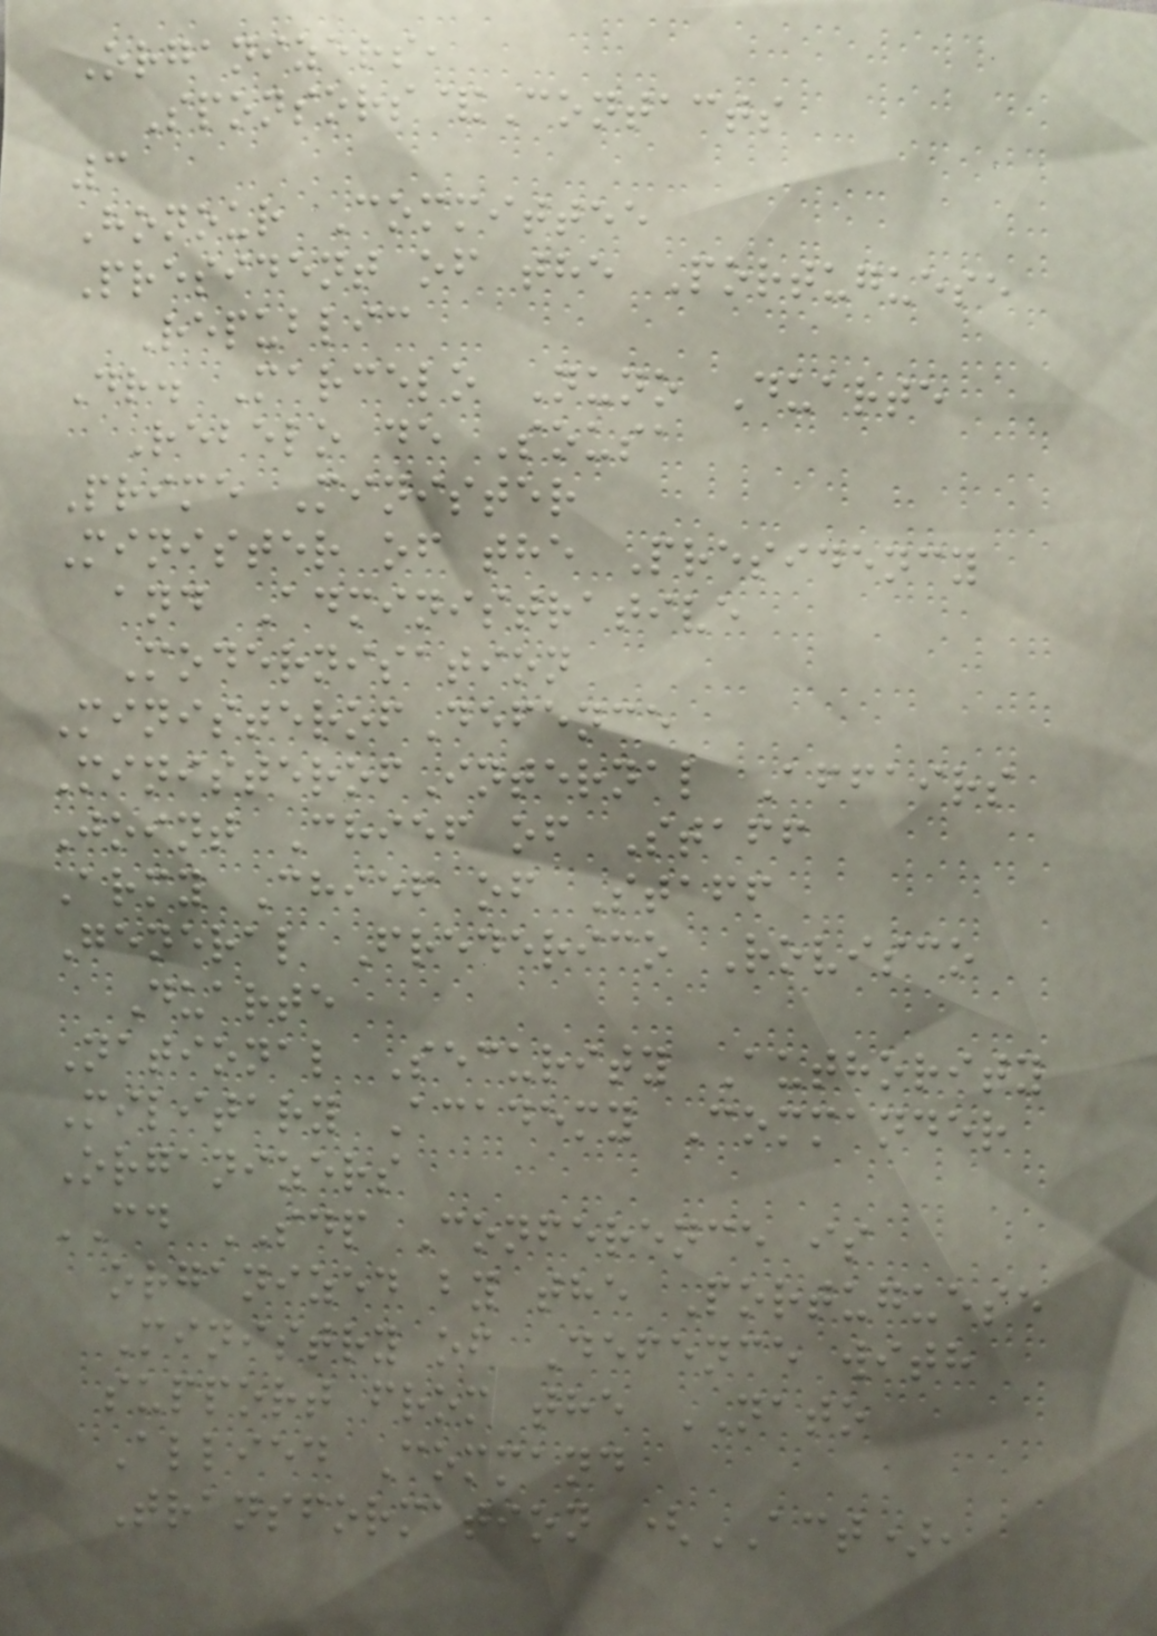Organizers,
Sponsors&Contacts
3
Honour Committee
President of the Portuguese
Republic
Dr. Marcelo Nuno Duarte
Rebelo de Sousa
Prime Minister
Minister of the Presidency
and Administrative
Modernisation
MinisterofDefence
MinisterofInternal Affairs
Joint Chief of Staff
Army Chief of Staff
General Frederico Rovisco
Duarte
National Security Authority
Military Academy Commander
Organizers
CD SDP Conference is
organized by the Portuguese
Ministry of Defence with
support from the NATO
Allied Command
Transformation (ACT),
